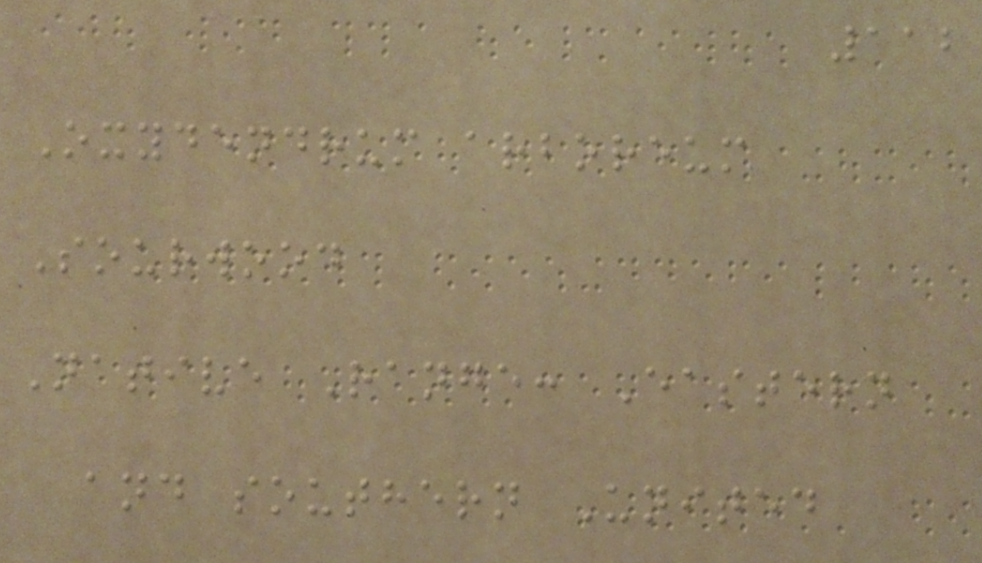112
Oxydendrum arboreum
Sourwood
Native Range: Eastern
and southern United
